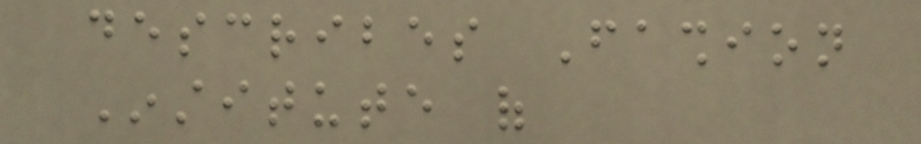describes Fashion
Institute of
